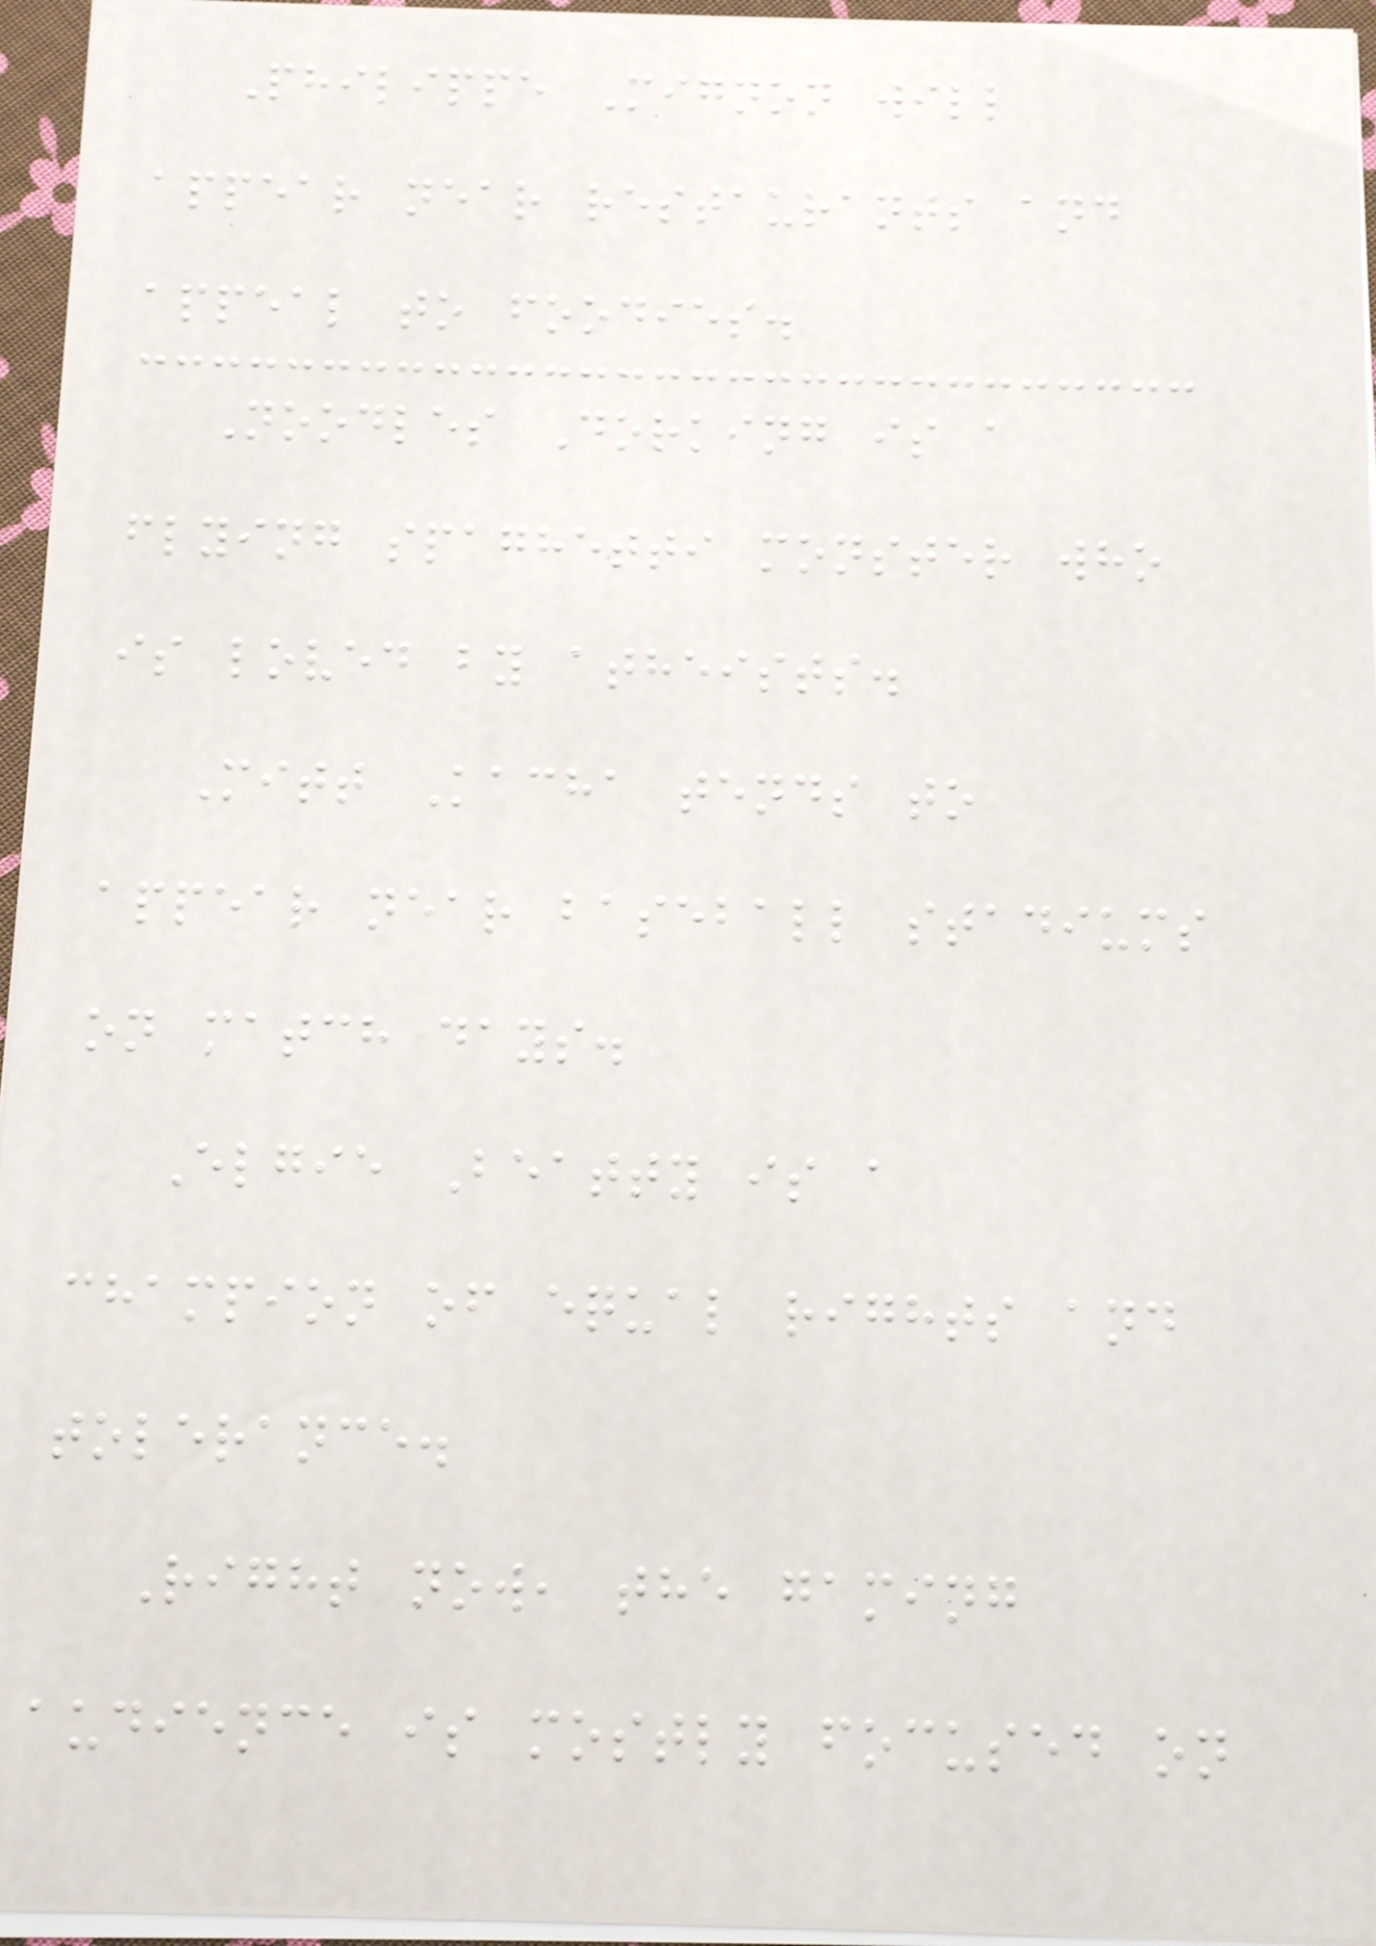Philippe Mignon will
appear near restaurants and
appeal to foodies.
Noodles Dorking is a
flying spaghetti monster who
is loved by atheists.
Mitt Kacha tends to
appear near baseball stadiums
on match days.
Elgie Beatty is a
champion of equal rights and
tolerance.
Right now, the gaming
audience is mostly focused on
